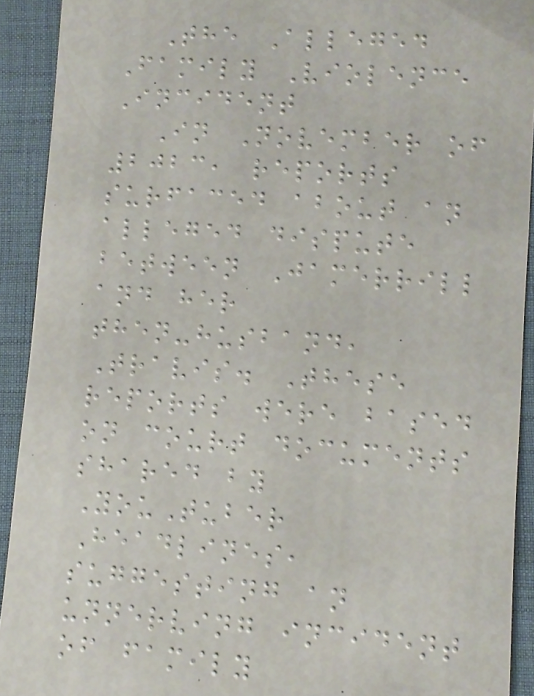The Alleged
Family Violence
Incident
In November of
2023, reports
surfaced about an
alleged dispute
between Jamerrill
and her
then-husband,
Travis. These
reports were based
on court documents
shared by
YouTuber
Headlines,
suggesting an
unnerving incident
of family
